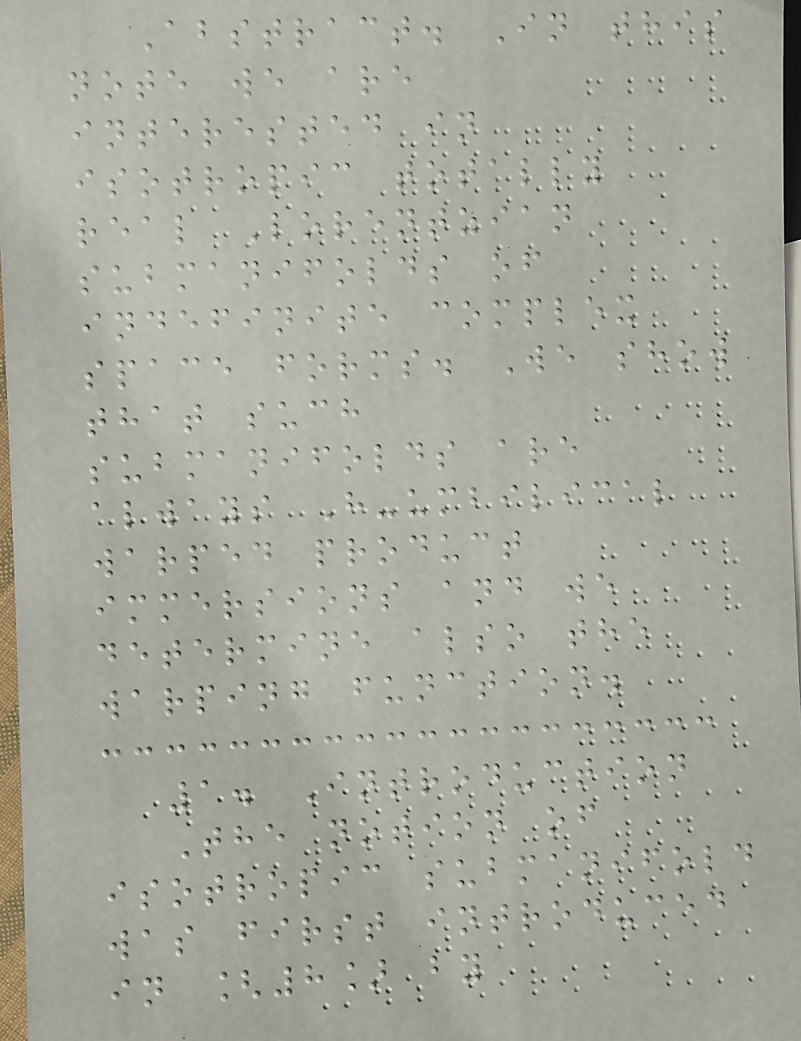Abstract. In this
note we are
interested in
isotropic totally
real Lorentzian
submanifolds of
indefinite complex
space forms. We show
that such
submanifolds are
always H-umbilical
warped product
immersions and we
determine also the
warping function.
1. Introduction
The notion of
isotropic submanifold
was first introduced
in [8] by
